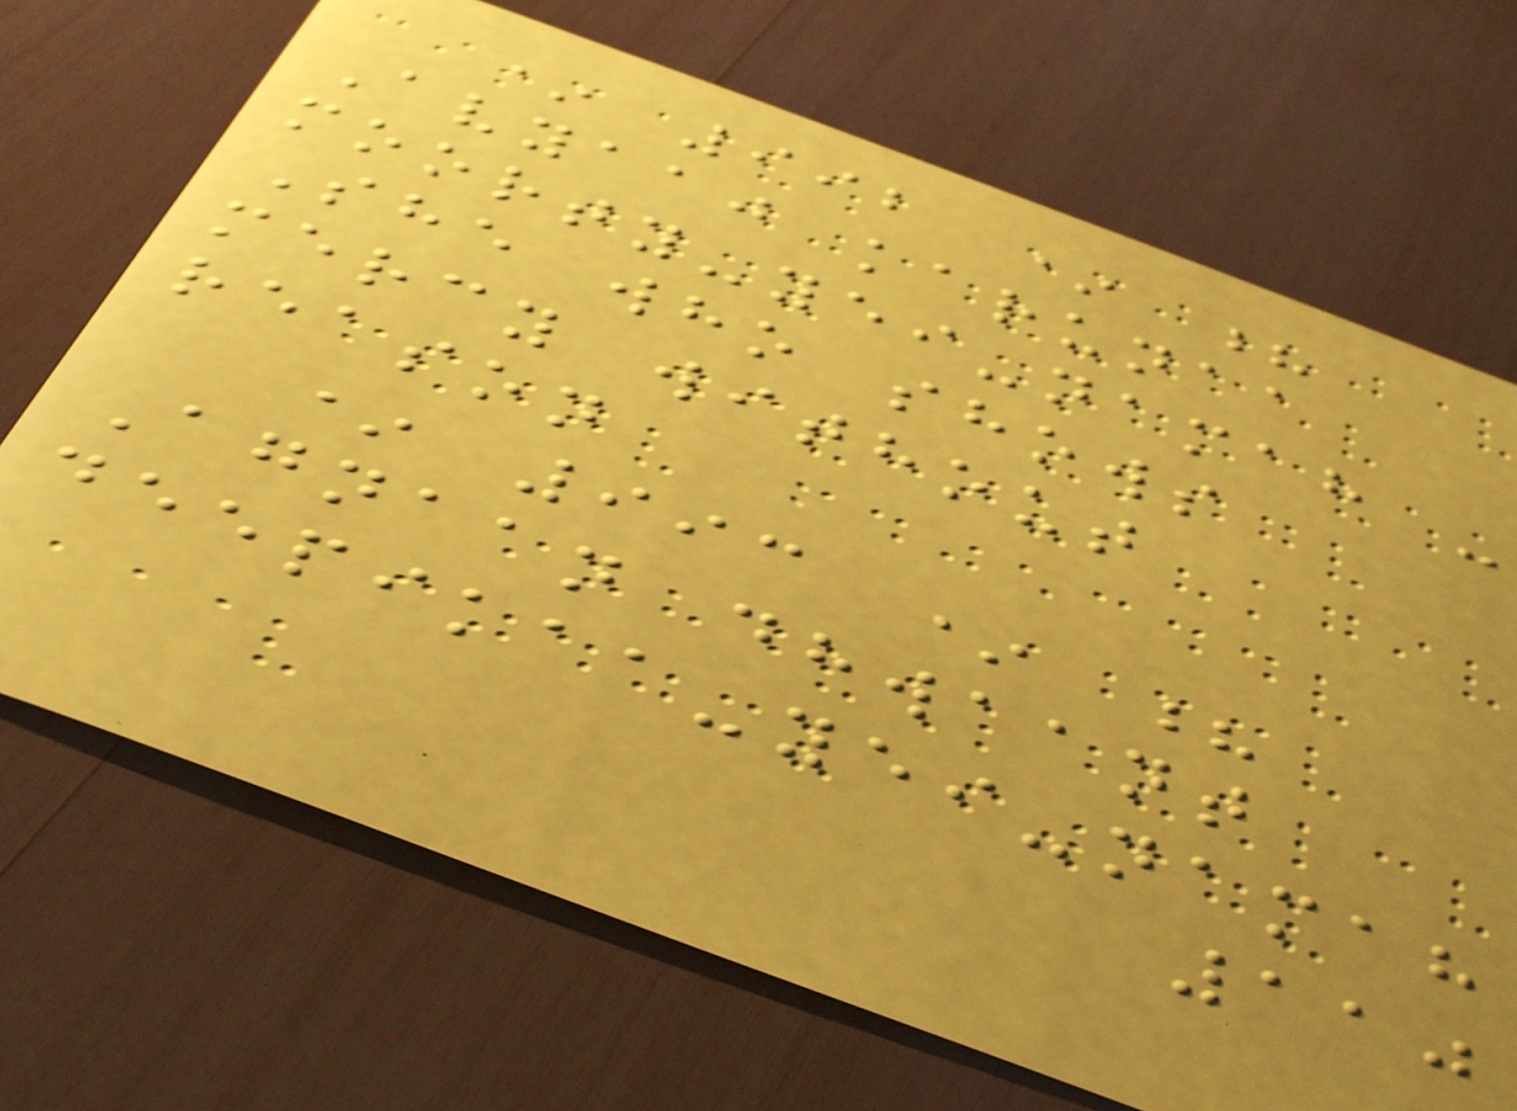* 992 * ?
Avyaaj karunaa
moorty-yei-namah -
She who shows
mercy without
reason
* 993 * ?
Agnaan dhwaant
deepikaa-yei-namah
110
